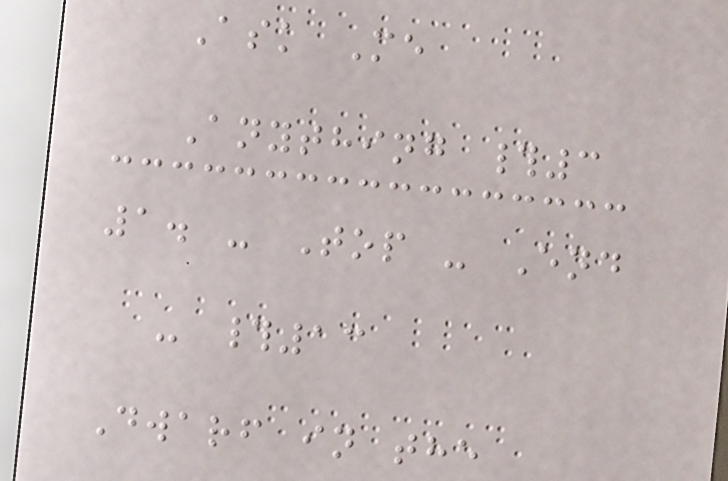Ask Me
Anything #3
1. - Top - End
- #13
Dwarf in the
